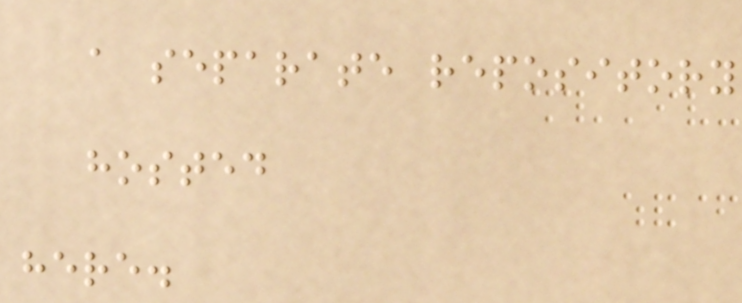a separate repository
hosted
here.
